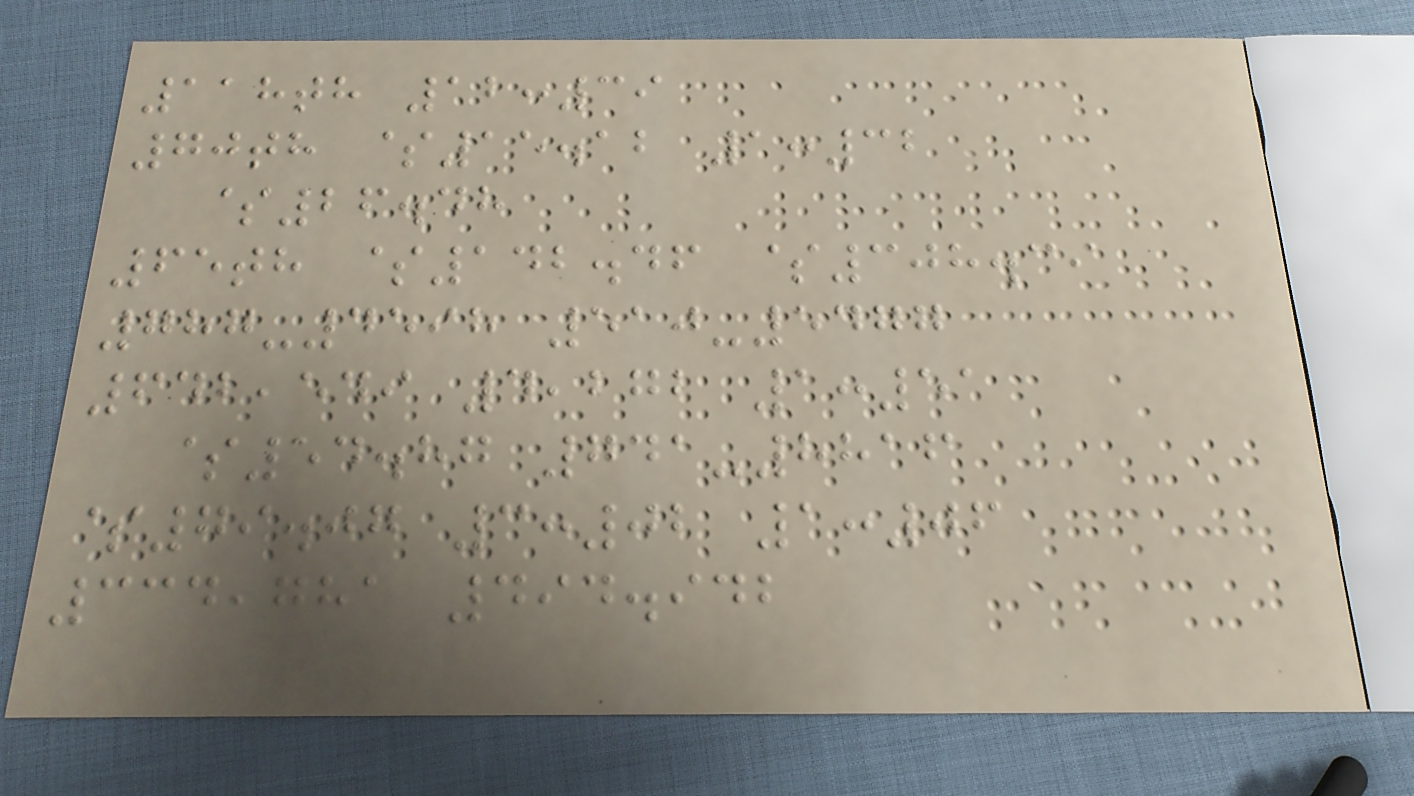118th 12:39
70th $15.12 1:32
$26.48
65th $142.46 $308.39
787-4598 510-5477
642,549 4,272 1:51
$54.87 741-8816
$79.07 3:02 1:06
334,781 494.942
